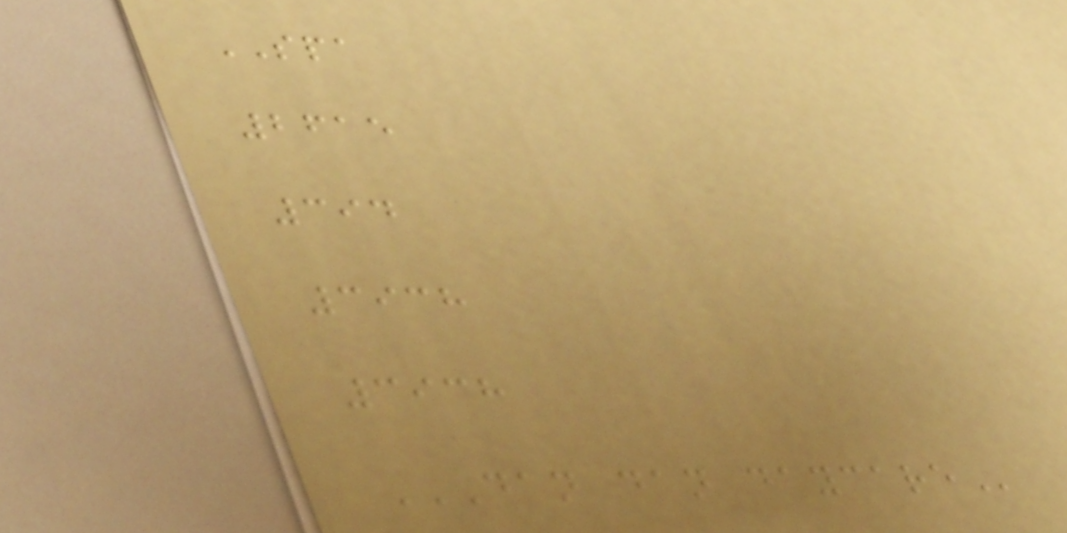SPA
2615
394
3938
3938
DAN DAN DAYCARE
